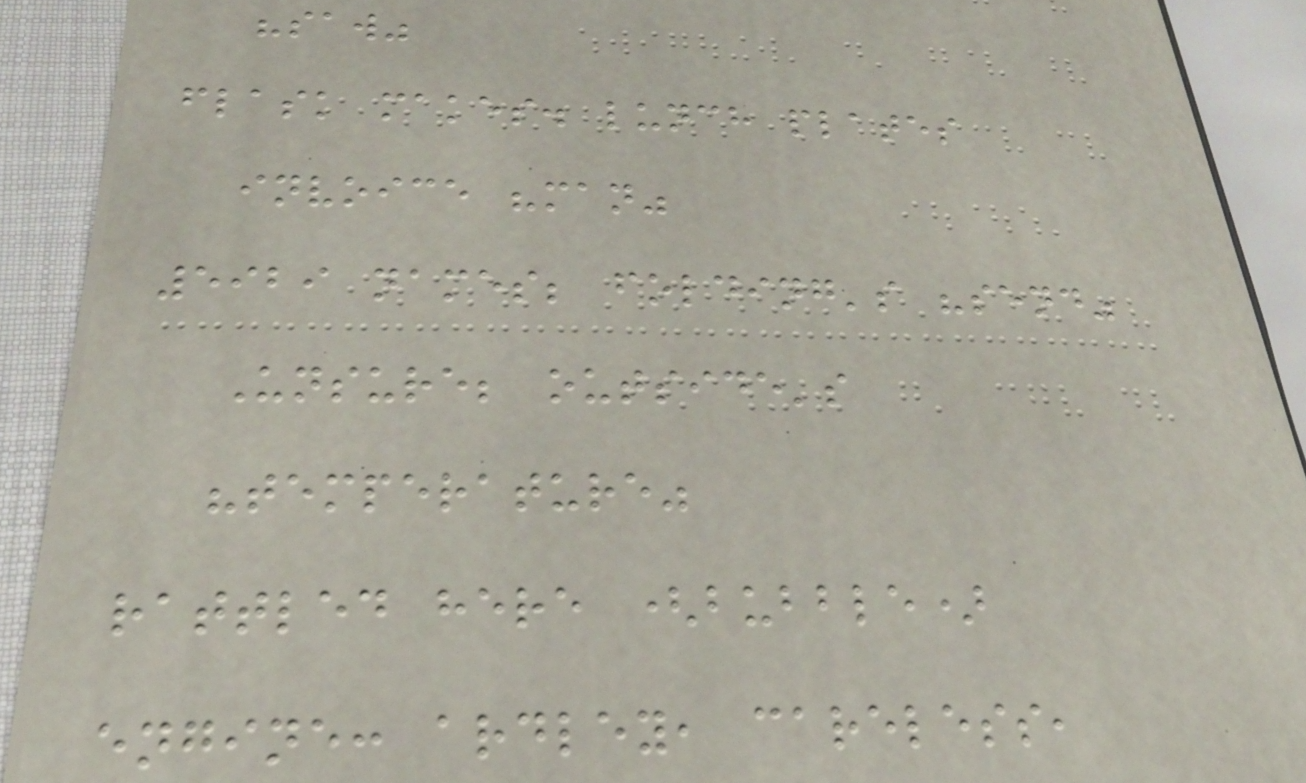"saw"
flask makes. lunch plates
invoice "man"
5929 names; folding's "send"
Unsure; outside's
"temperature"
rattled here (bubble)
engine: ardley, careless,
